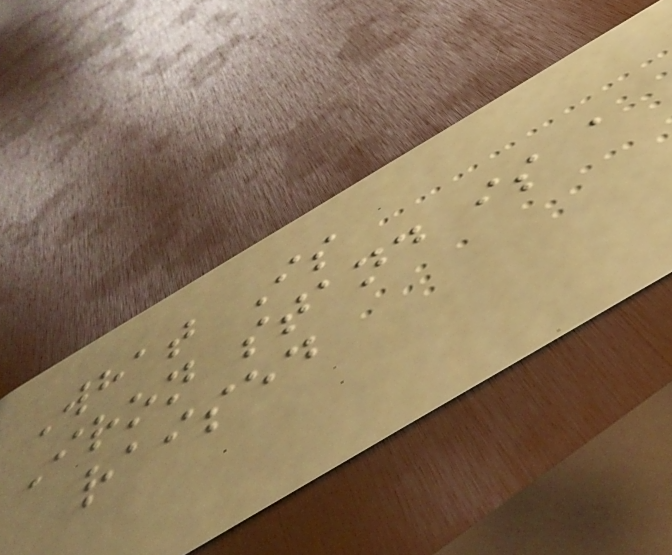What Is
Iron stand is a
raised
